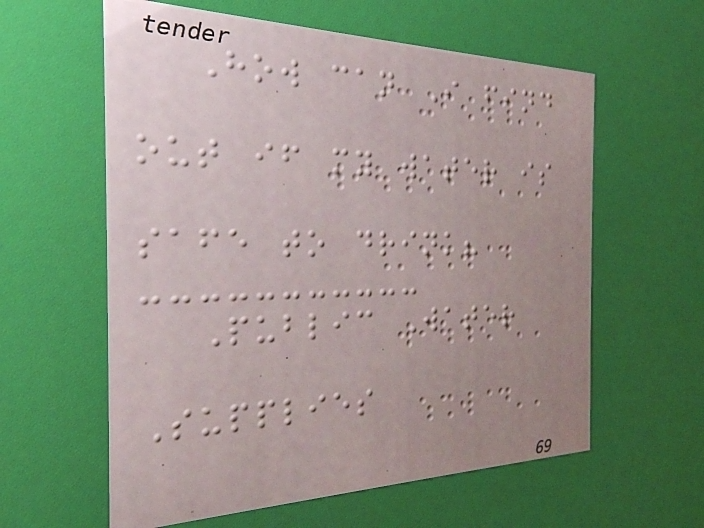How can I find
out if my water is
safe to drink?
Public Water
Supplies
